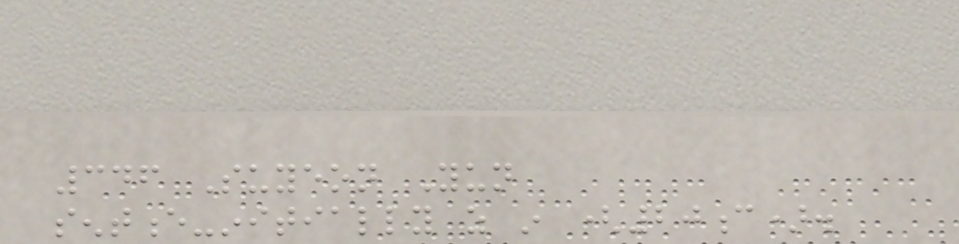346 Suyeon Yun
sentence-initially as in (20c).
